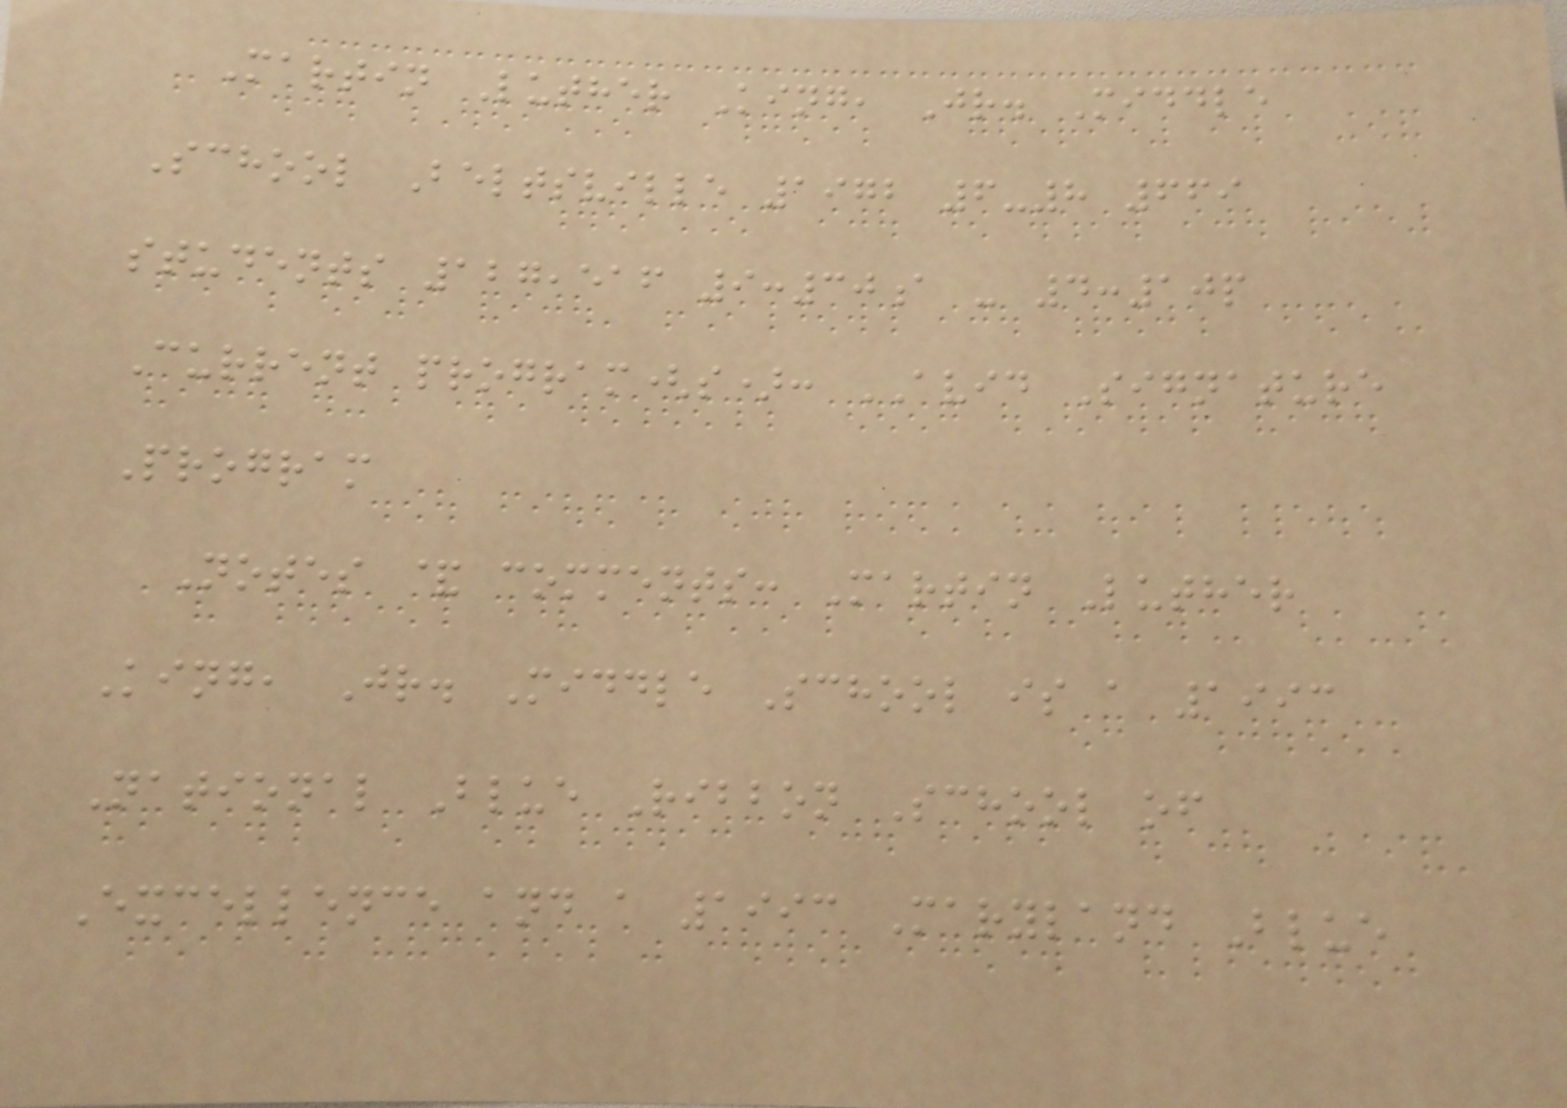Martin Luther King, Jr. Middle
School Beltsville 1972 6-8 669
students 127,516 9:30a - 4:10p
Current program(s): AVID Signature
Program
Notes & comments: Martin Luther
King, Jr. Middle School is a 1993
National Blue Ribbon School of
Excellence and a 1993 Maryland Blue
